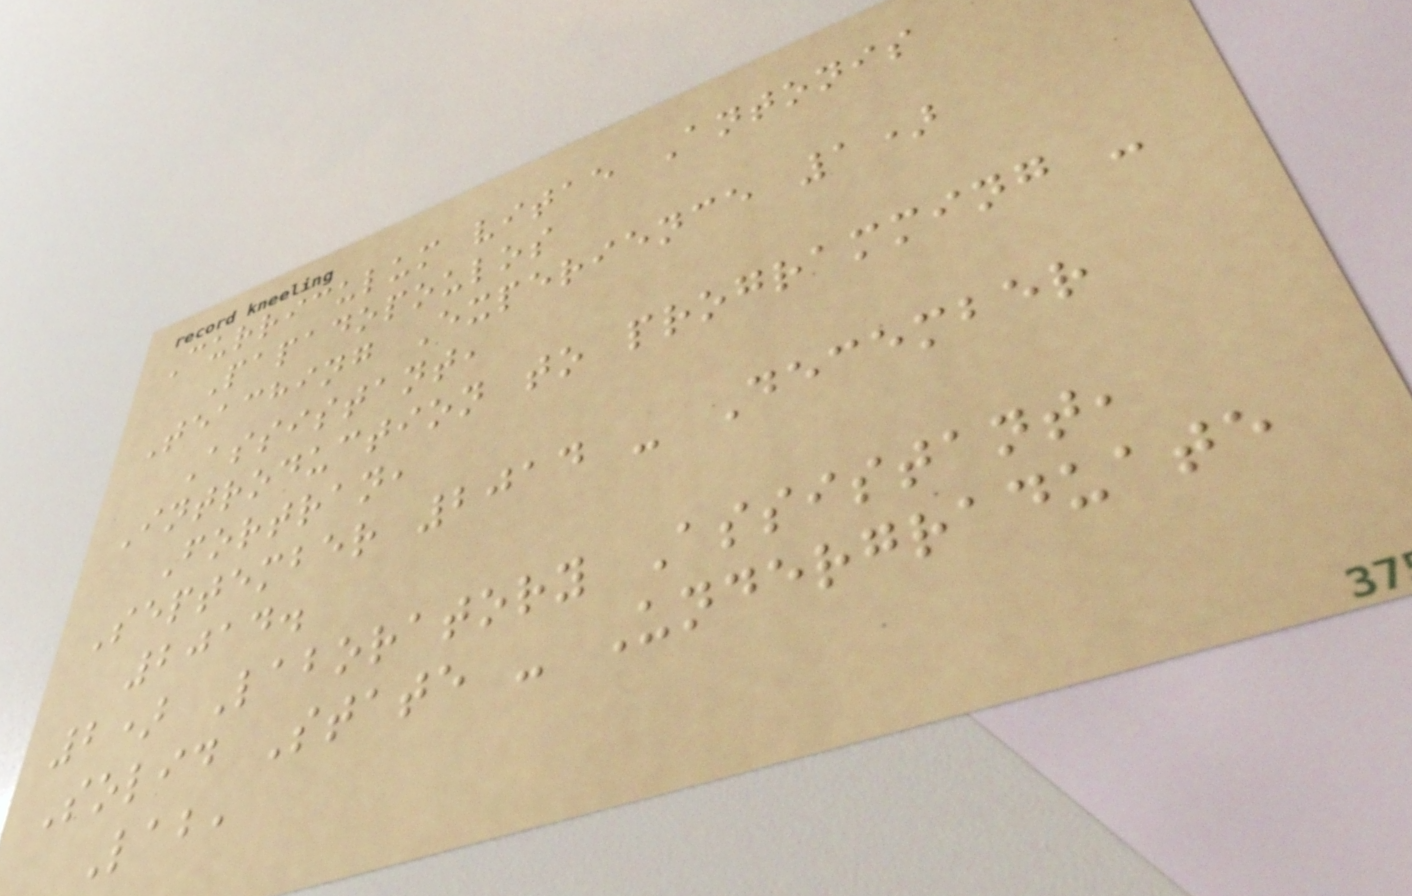Curriculum vitae Antonis
Papadopoulos
Teaching Experience 1)
Assistant,
Introduction to programming -
Fortran,
September 2014 - December
2014.
2) Laboratory Assistant,
Solid State - Undergraduate
Lab,
